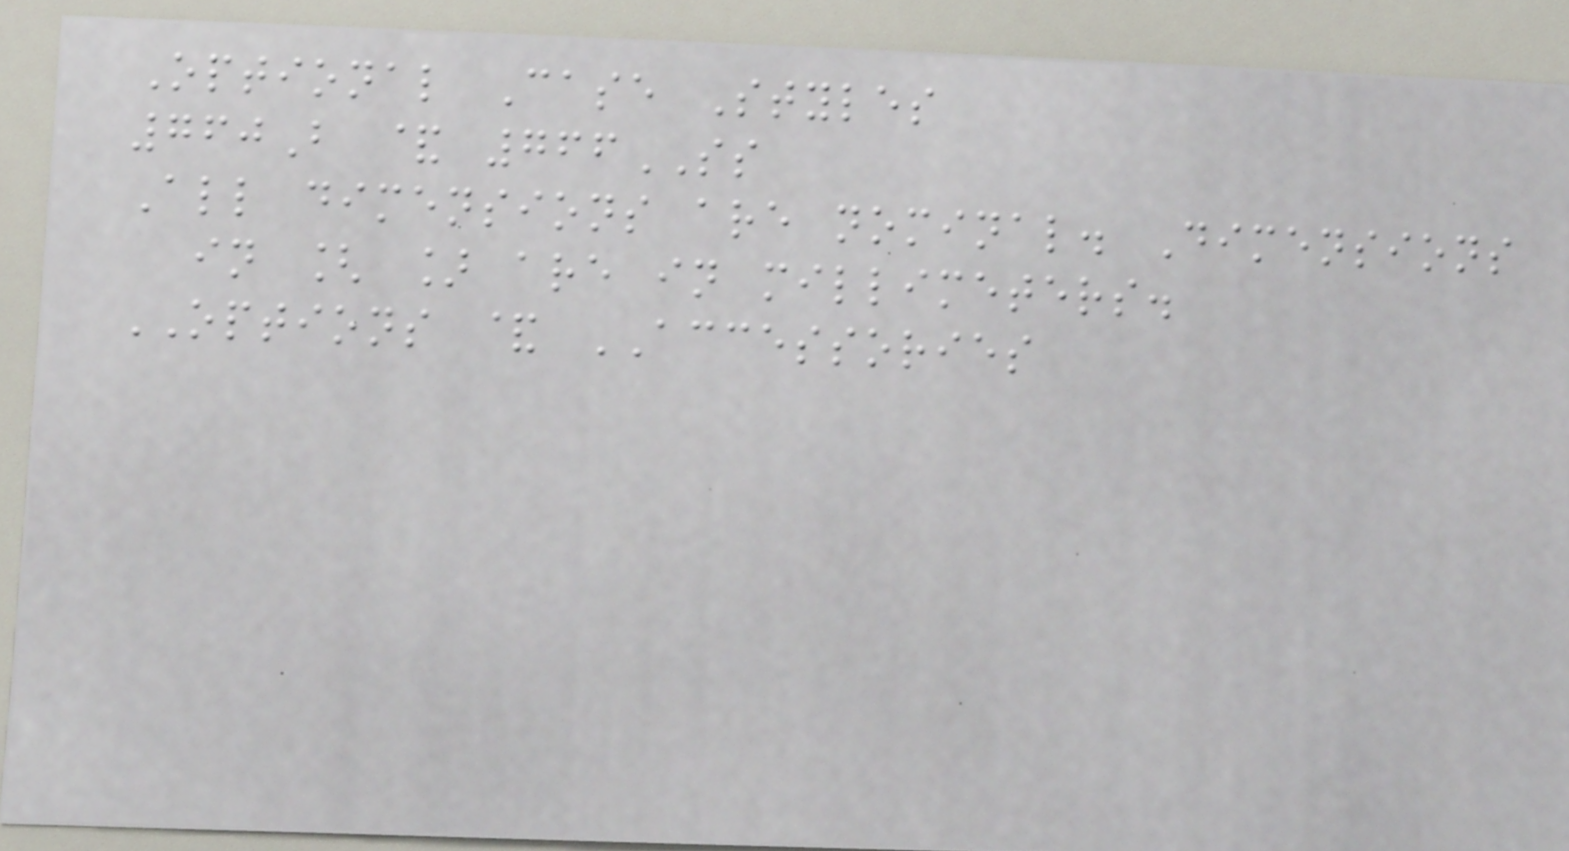Optional Case Styles
760B & 766SS
All dimensions are nominal. Dimensions
in [ ] are in millimeters.
OPTIONS & ACCESSORIES
